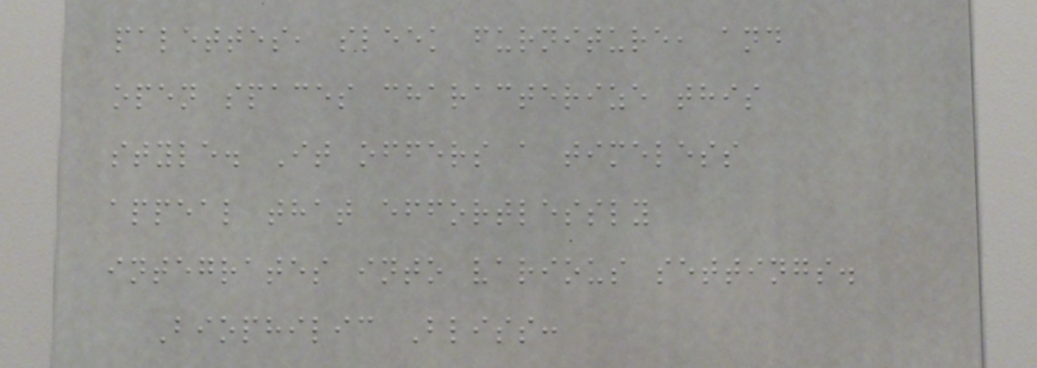palettes, sleek furniture, and
open spaces characterize this
style. It offers a timeless
appeal that effortlessly
integrates into various settings.
Biophilic Bliss:
